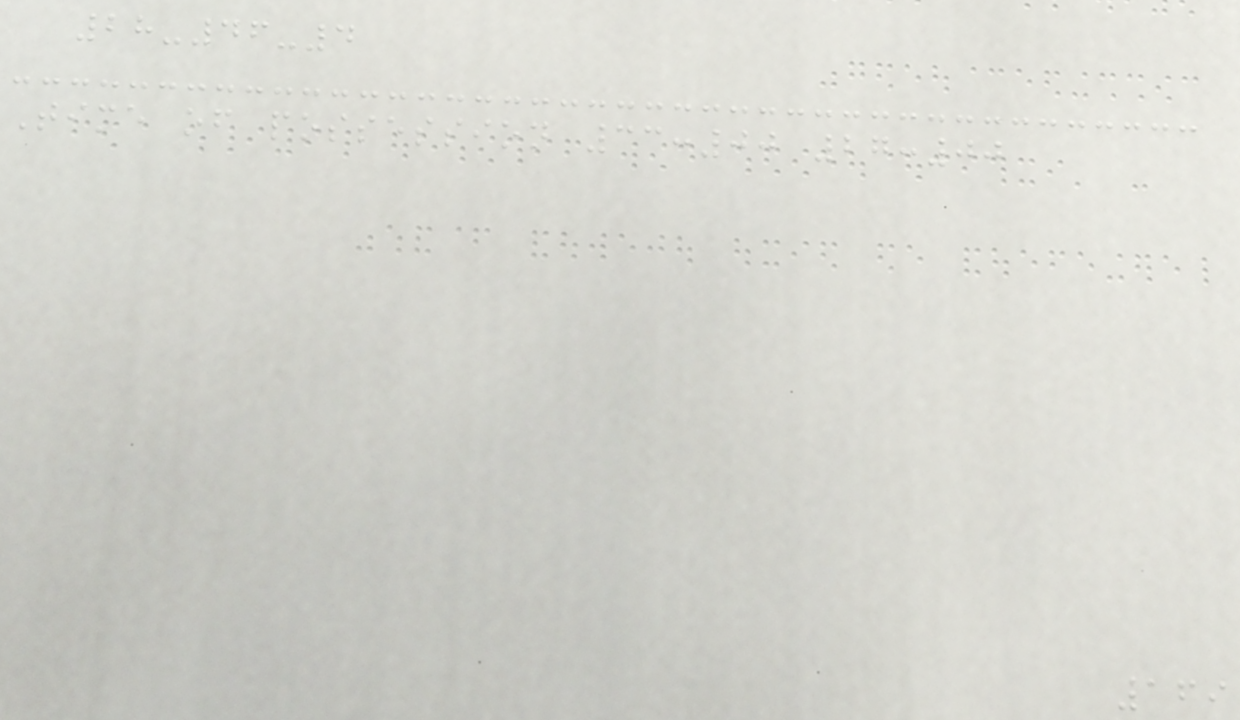28-46-4
Time of possession 33:00 27:00
169
